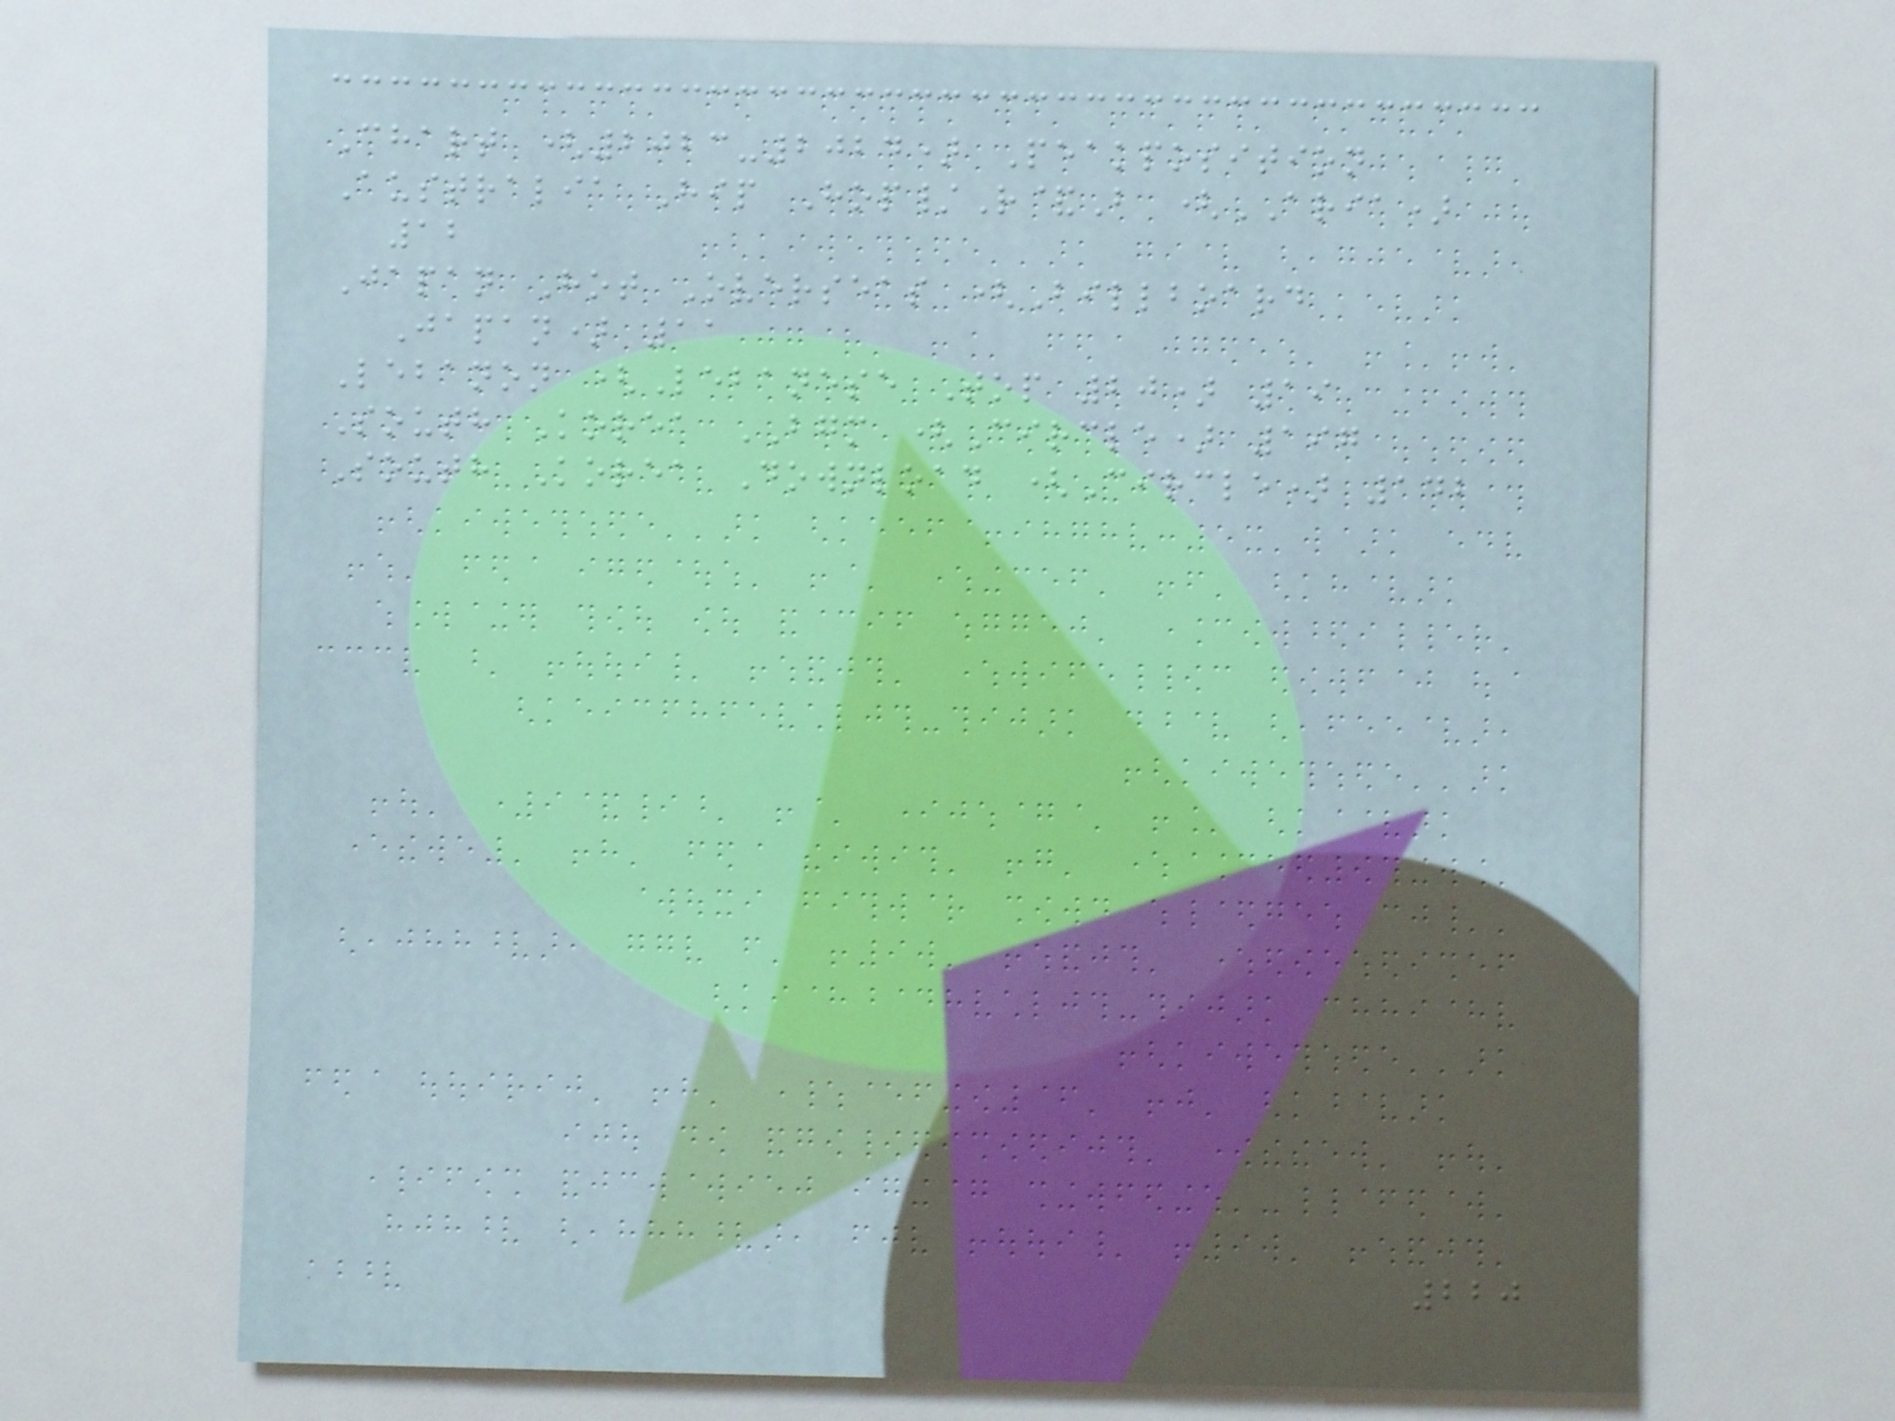Chart (2023-2024) Peakposition
Australia Hip Hop/R&B (ARIA)
12
Japan Hot Overseas (Billboard
Japan) 11
Lebanon (Lebanese Top 20) 19
South Korea BGM (Circle) 197
South Korea Download (Circle) 142
220
